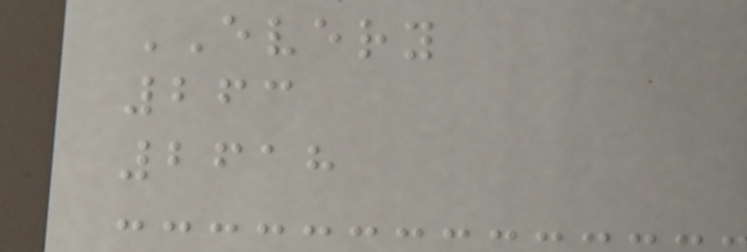EVERY
263
2618
